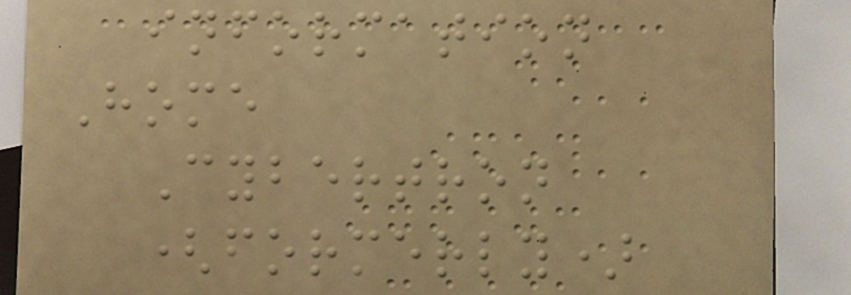information
Home
Cybertron
(formerly)
